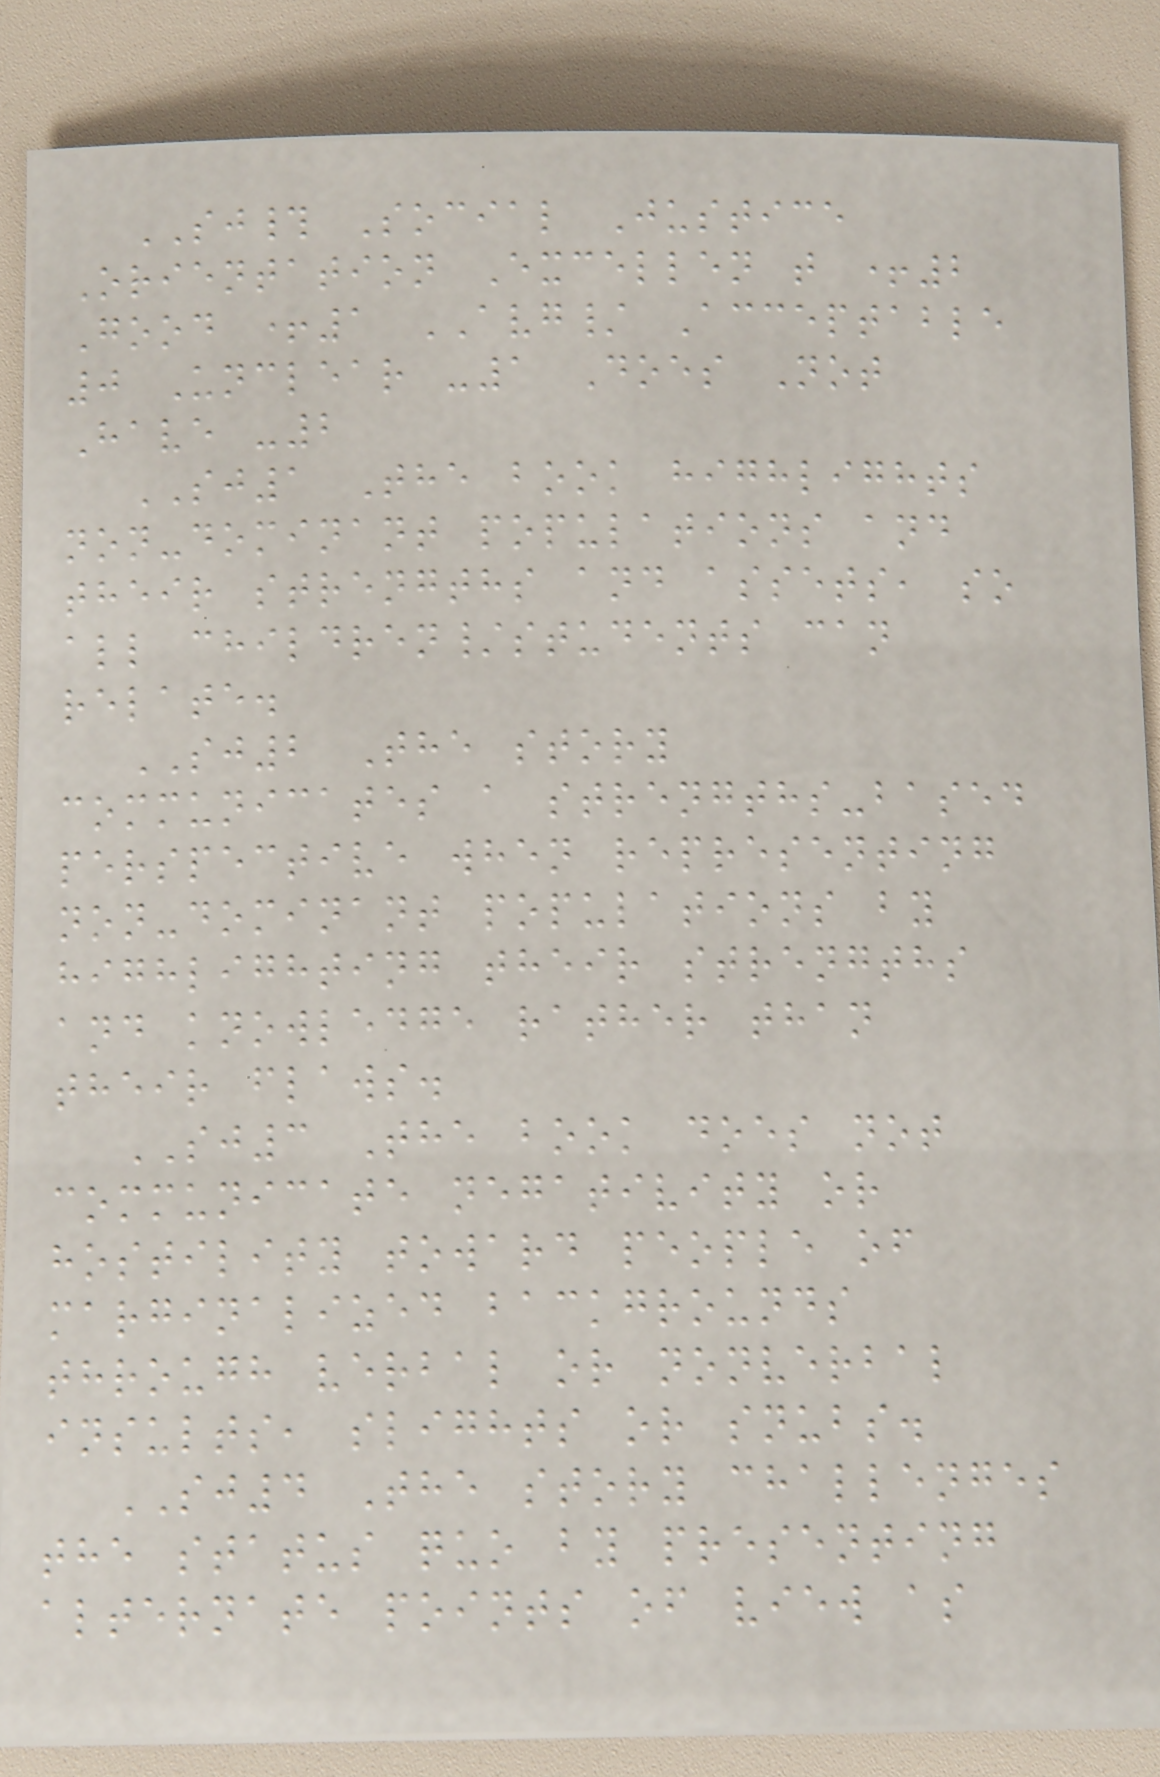SJ# Social Justice
Orientation Excellen t +2
Good +1 AVG/ Acceptable
0 Unclear -1 Does Not
Have -2
SJ1 The book highlights
non-dominant populations and
their strengths and assets, so
all children/students can
relate.
SJ2 The story
communicates a strengths-based
perspective when representing
non-dominant populations by
highlighting their strengths
and knowledge rather than
their flaws.
SJ3 The book does not
communicate negativity or
hostility toward people of
marginalized backgrounds
through verbal or nonverbal
insults, slights or snubs.
SJ4 The story challenges
the status quo by presenting
alternate points of view as
